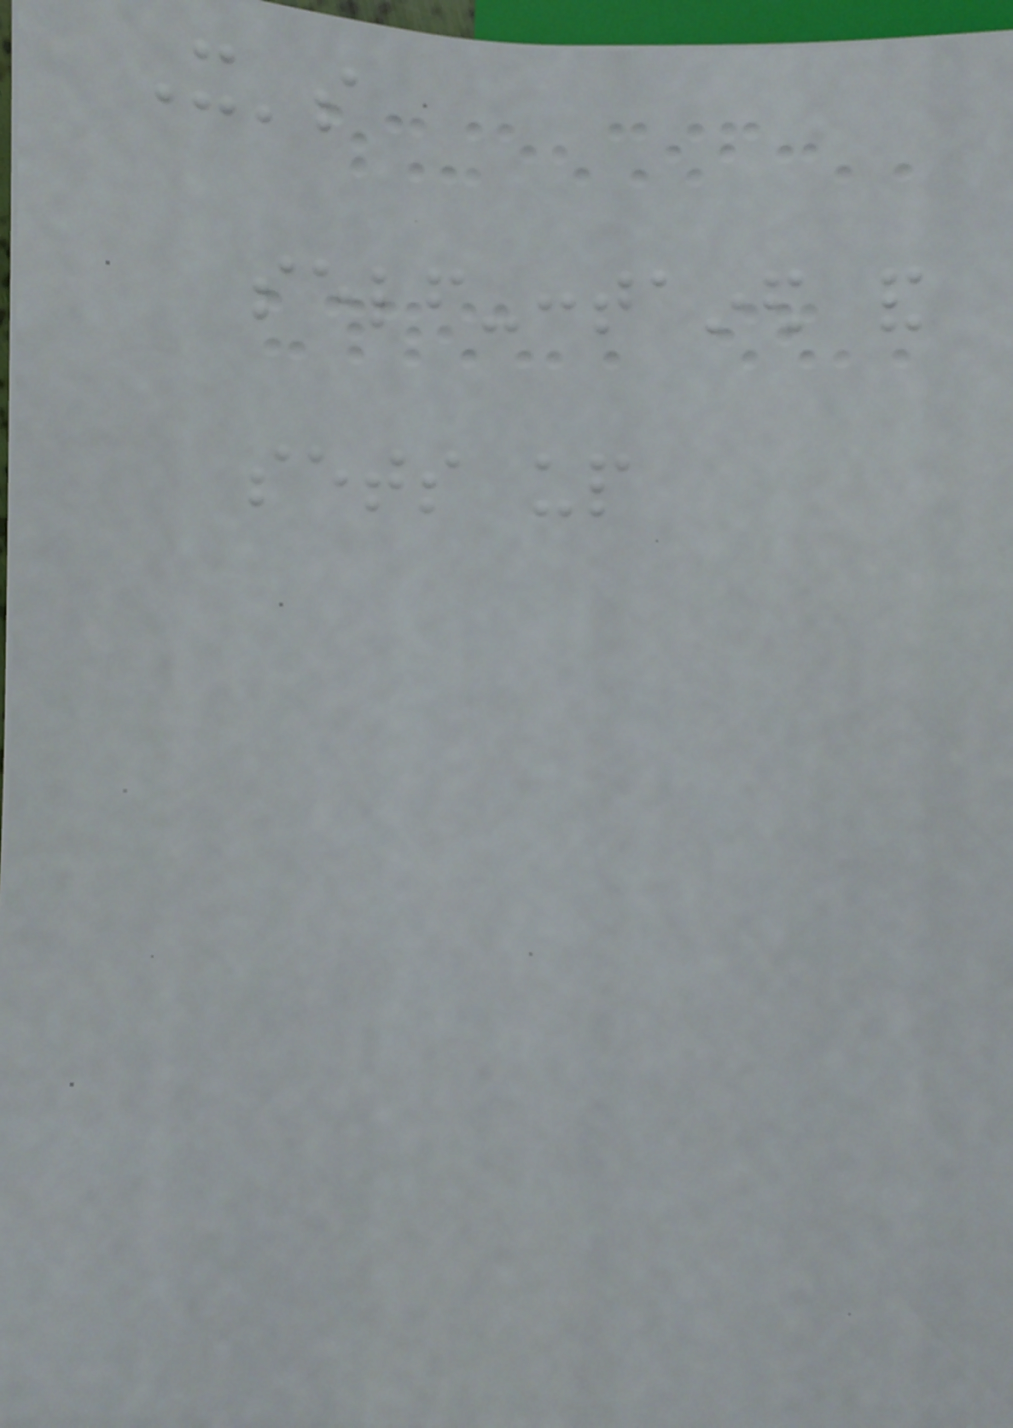It's
self-contained and
sets up
